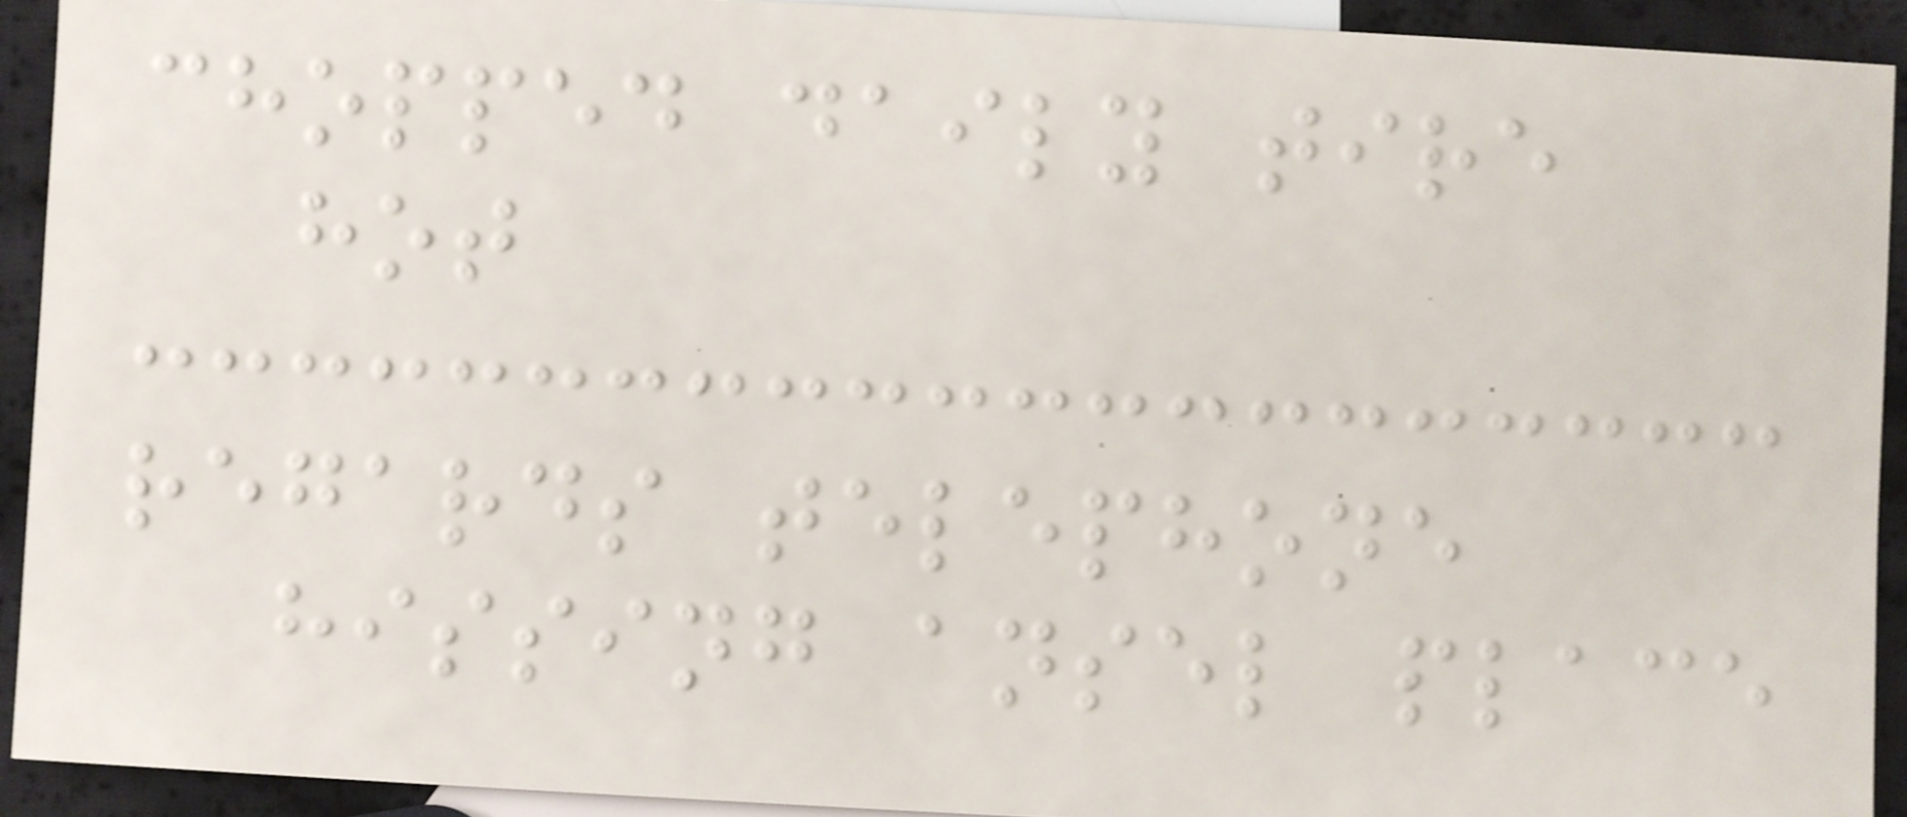chopped daily tire
hot
regards telephone
hissing ansel place
